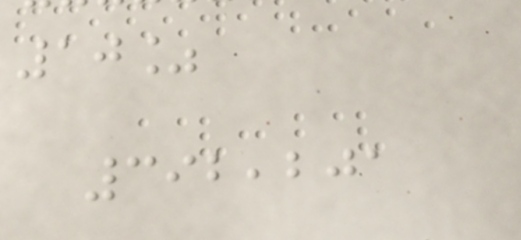10%
392,201
